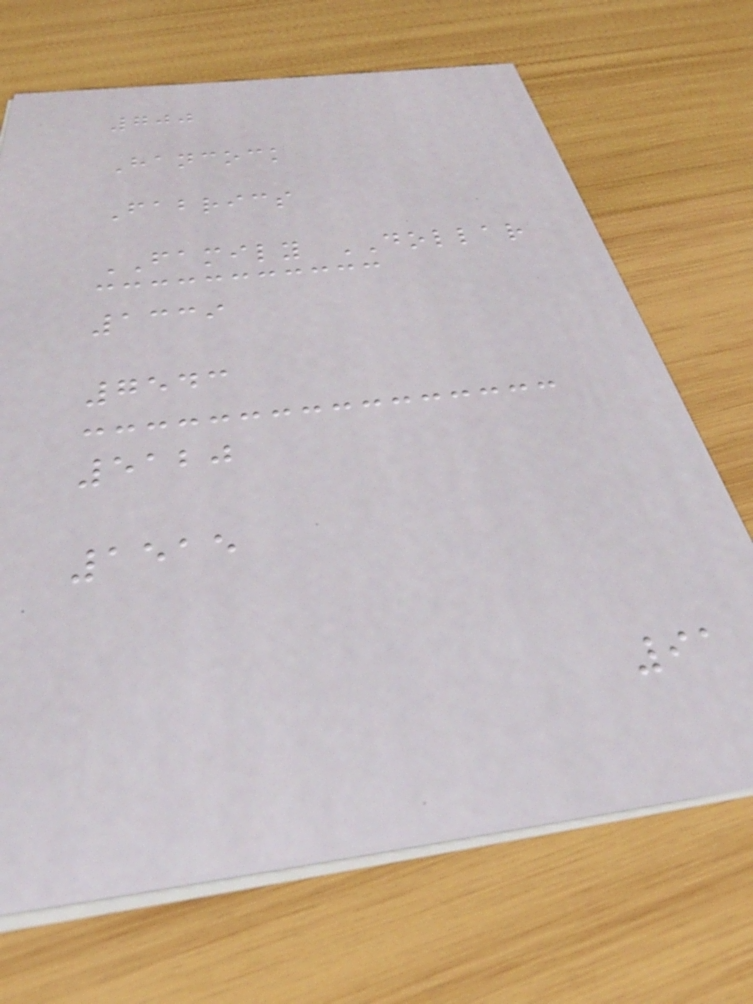700
Hancock
Fabrics
FAMILY DOLLAR
1339
7543
5120
1515
91
